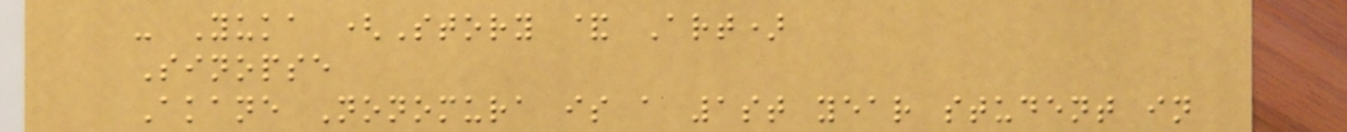- Yuka (Story & Art)
Sinopse
Akane Nonomura is a 1st year student in
